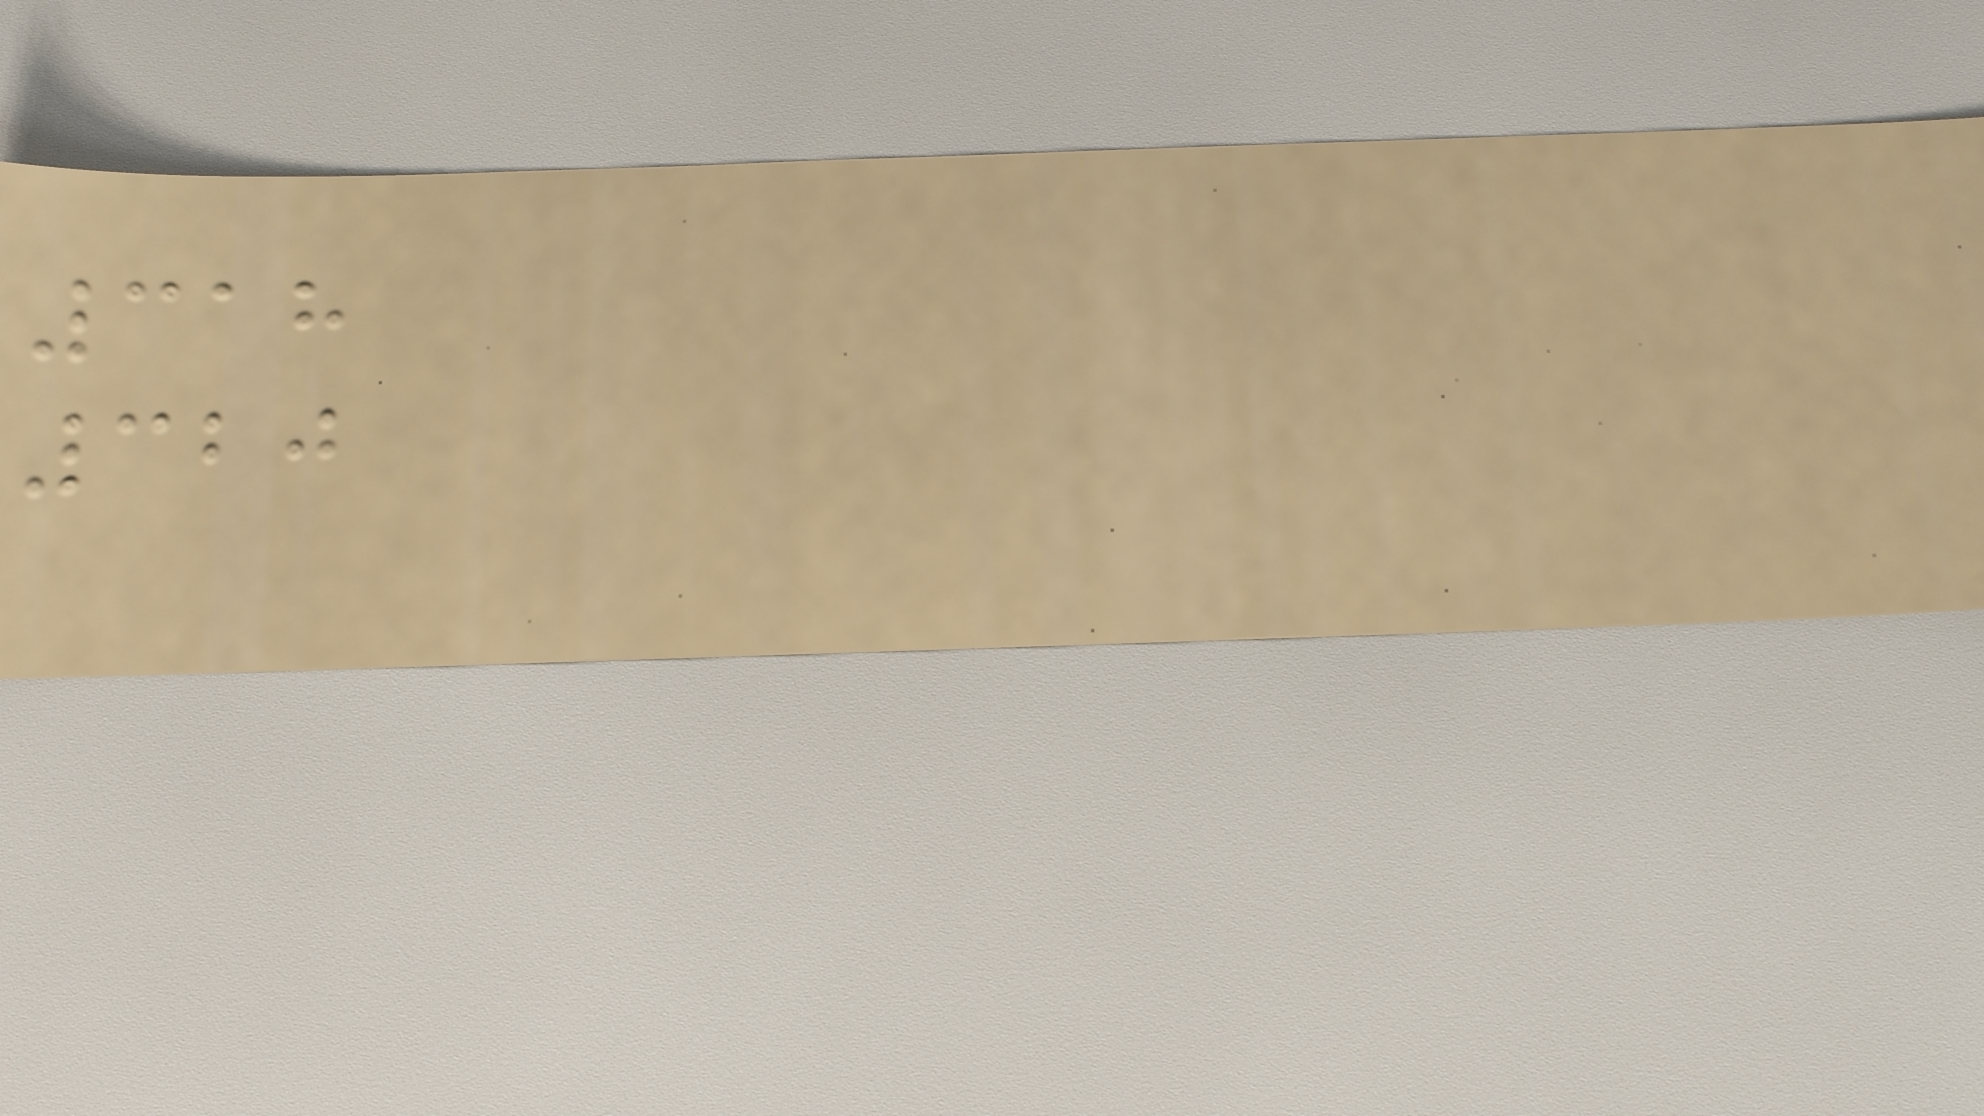318
320
